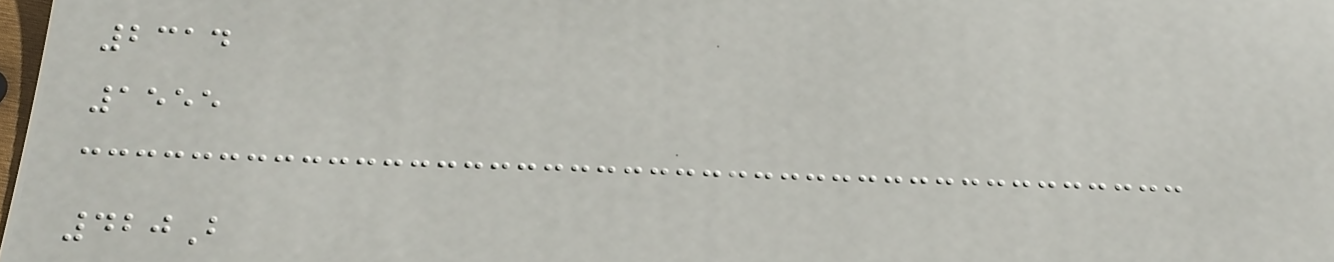2314
1555
420B
